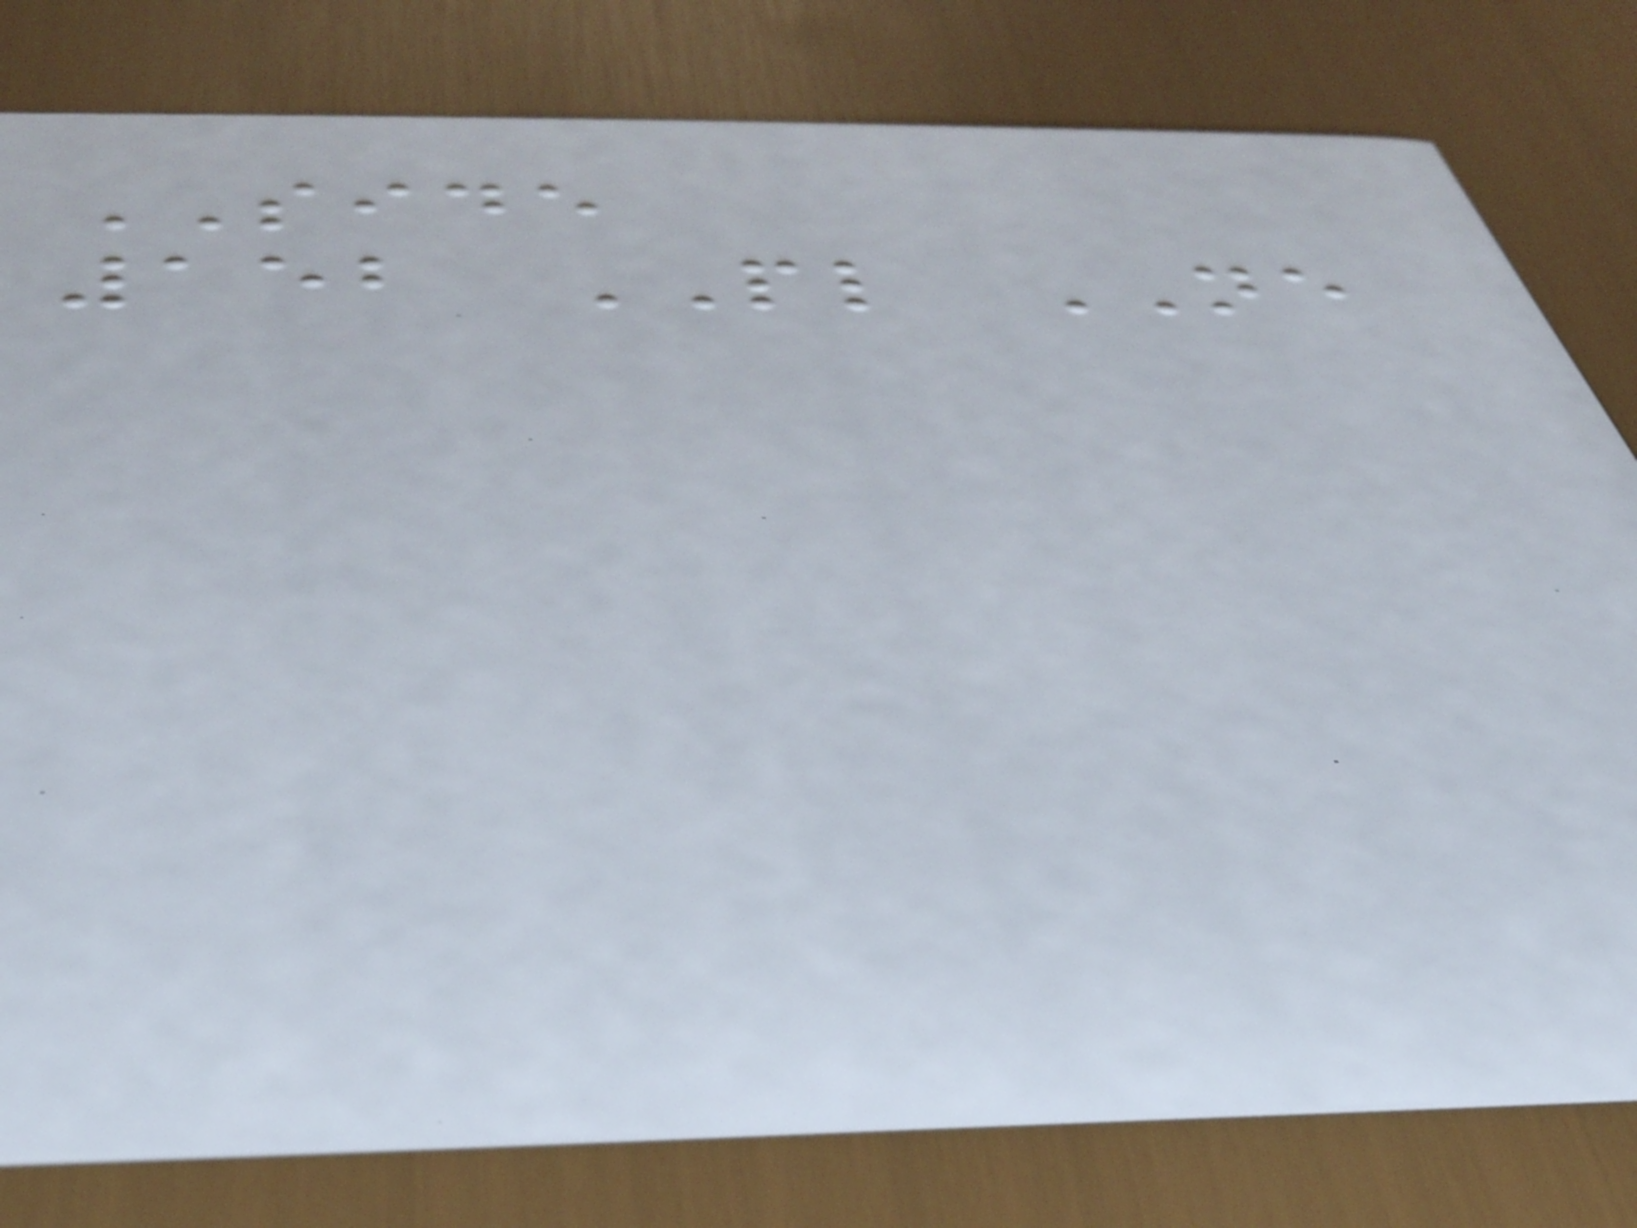SIDE
152 PL NE
